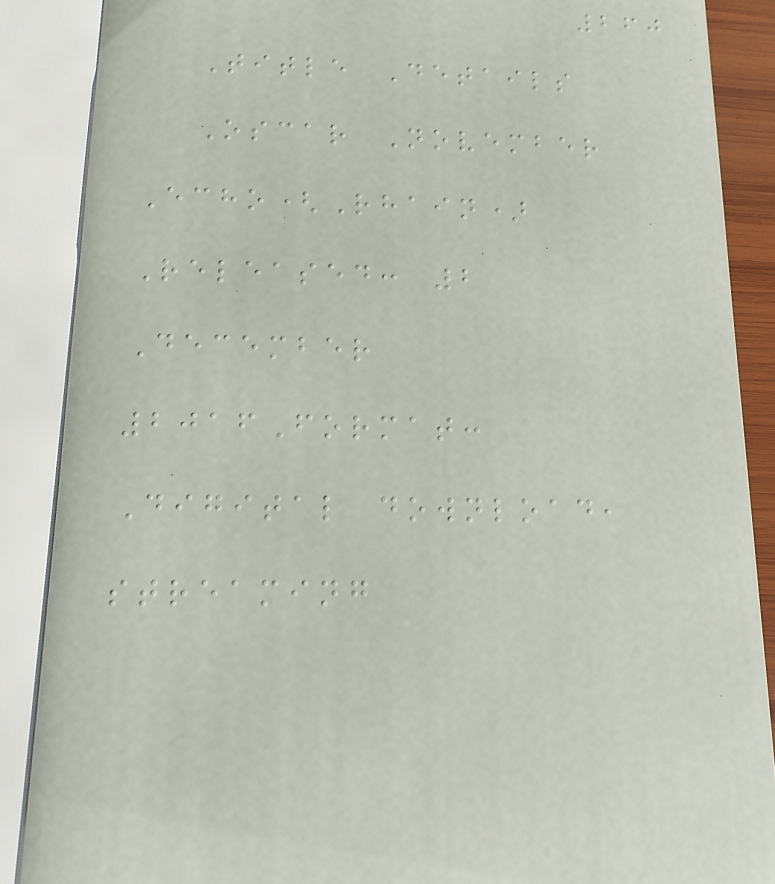260
Title Details
Oscar November
Echo(Rhain)
Released: 2
December
2016Format:
Digital download,
streaming
